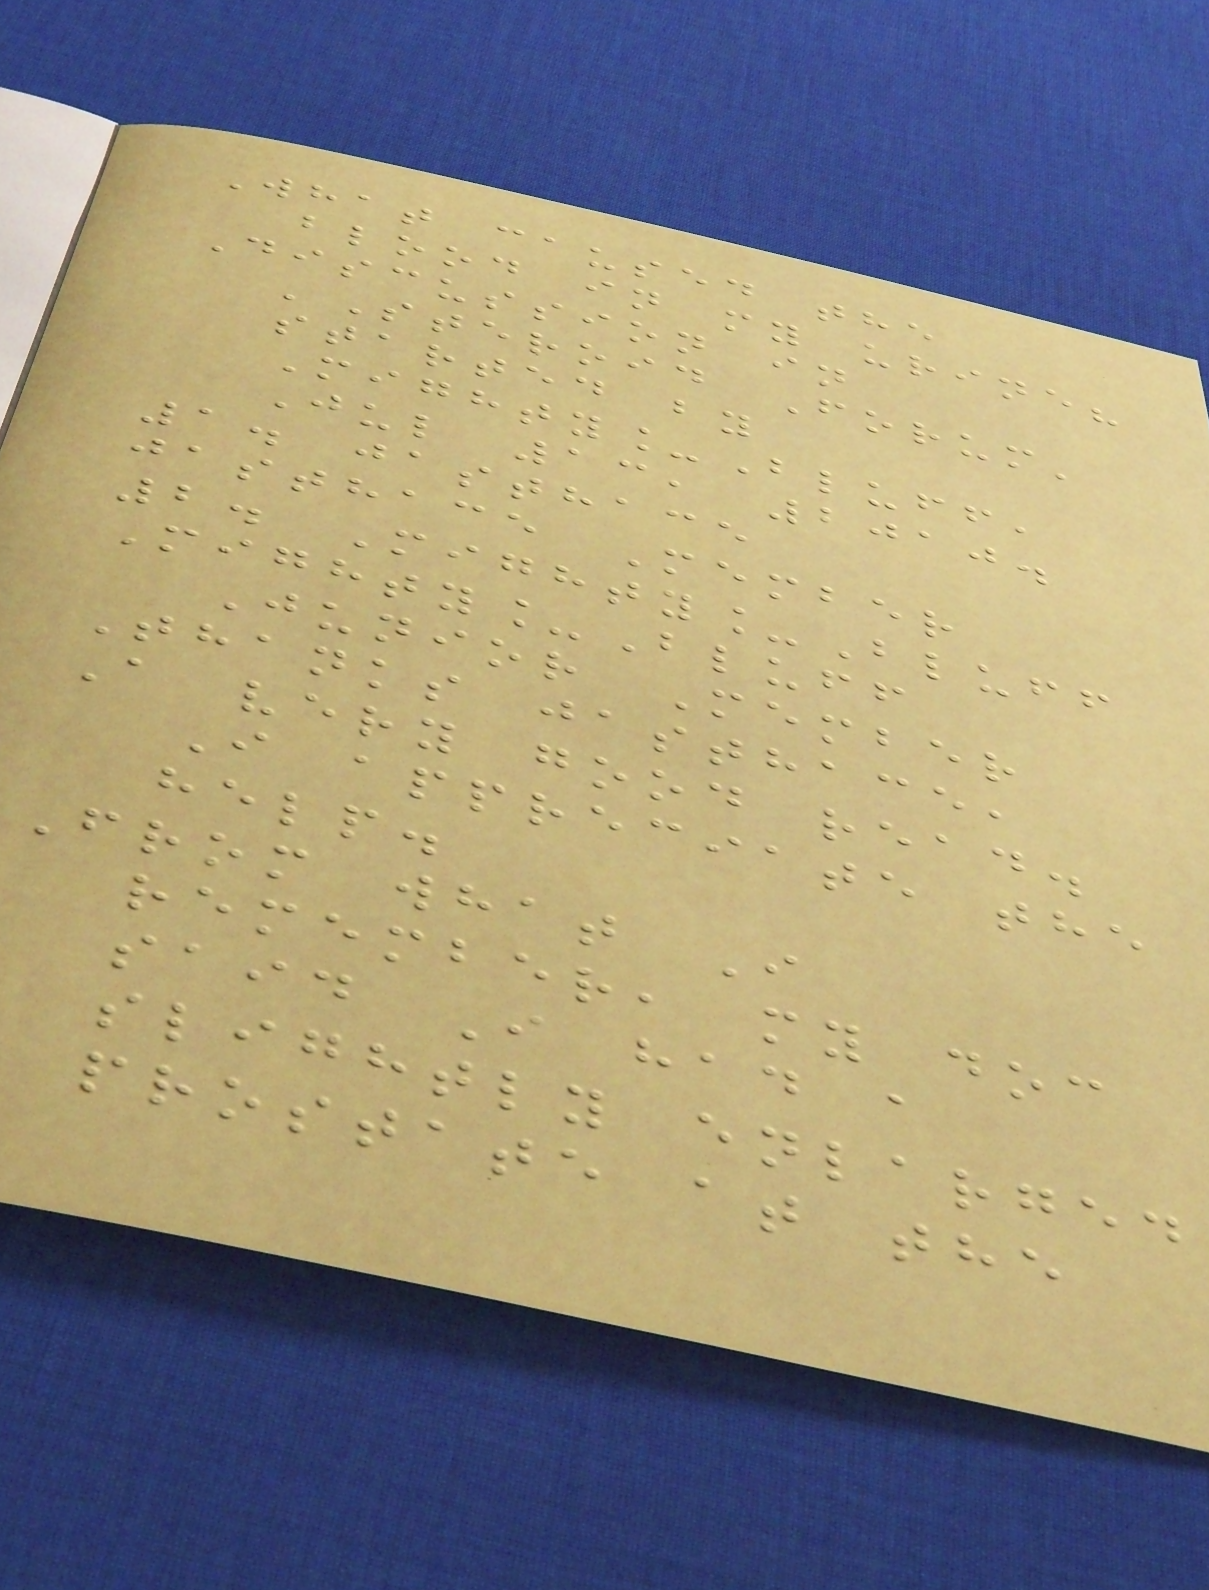What caused the
blood in my urine?
Discussion in
'Steroid Forum'
started by
Mighty_Bluff,
Jul 13, 2010.
1. jasthace
jasthace Member
2. Mighty_Bluff
Mighty_Bluff
Junior Member
Thanks jasthace,
A very good read.
I appreciate the
help.
From what I
remember, my doc
said I had a
slightly enlarged
prostate at the
